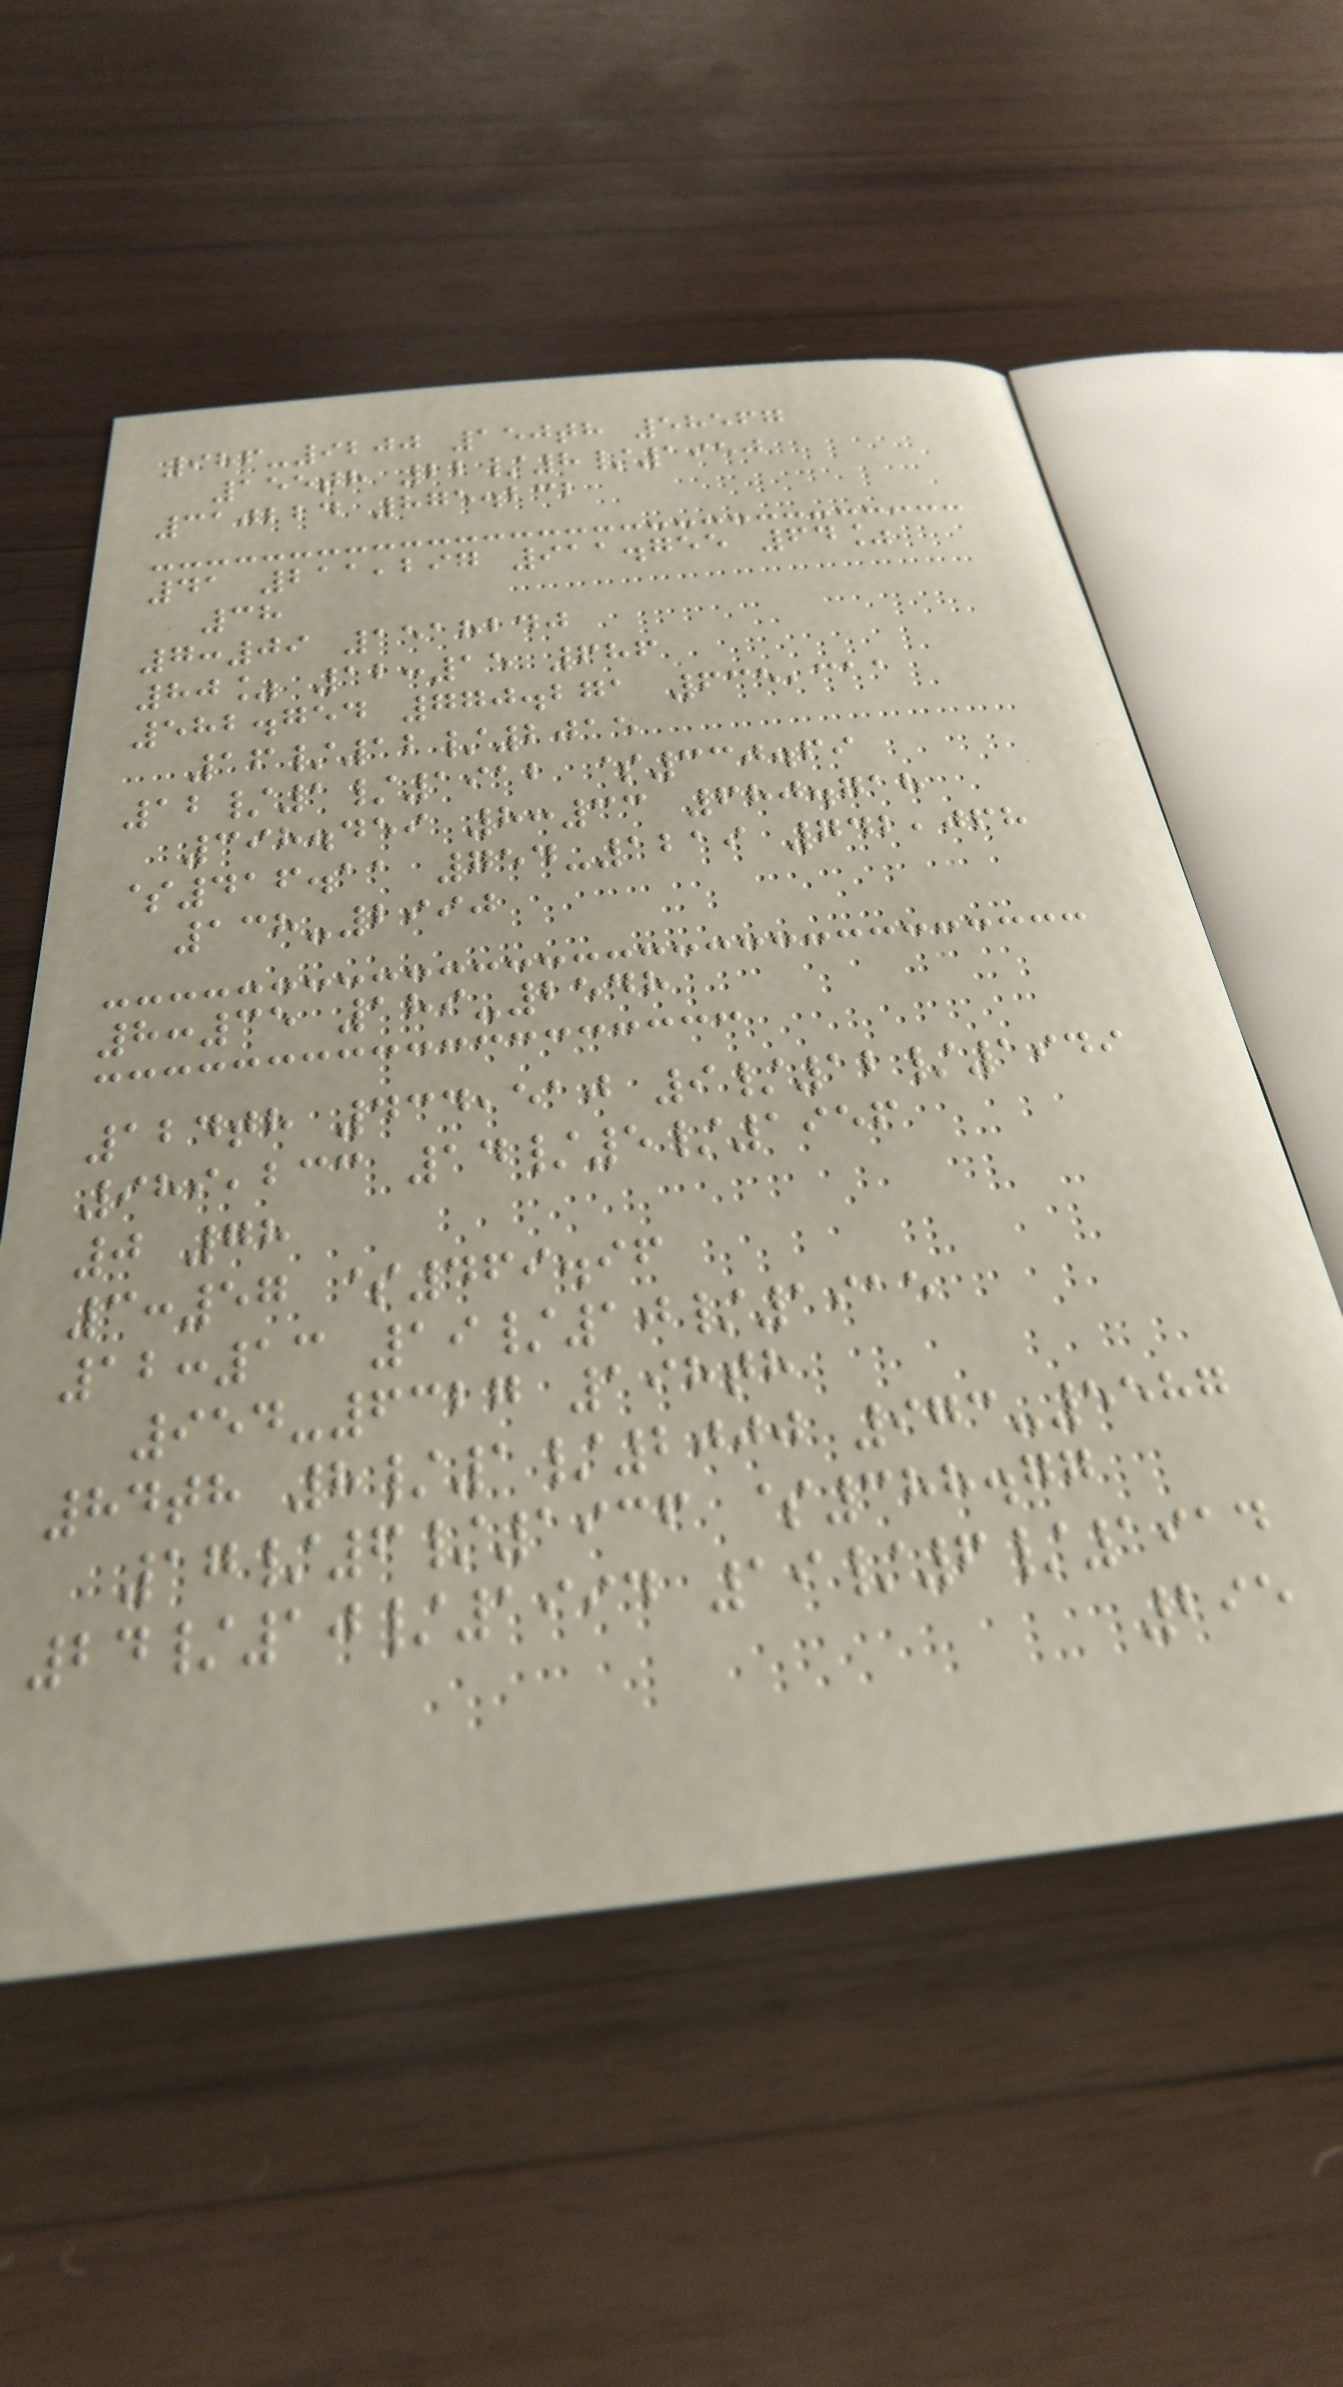986-9200 150th 58567
155th 22/8/1950
310224 875.232
41 211,297 911.755 64%
38
7:09 1518240
80% 12:15 686
582.754 770.271 635,311
16/12/2015
12/1/1912 $330.69
398.459 8:33 680.718
$416.11 754-1219 742,068
138-2990
8:35 189-2548
124th 434,510 9/12/1949
989,233 14/5/1956
0 78
3:57 $469.96
12:13 19/10/1915
954-6327 198th
84th 8/1/2000 973-5587
17/6/1936 $388.77
24/10/1994 19/6/1914
295
